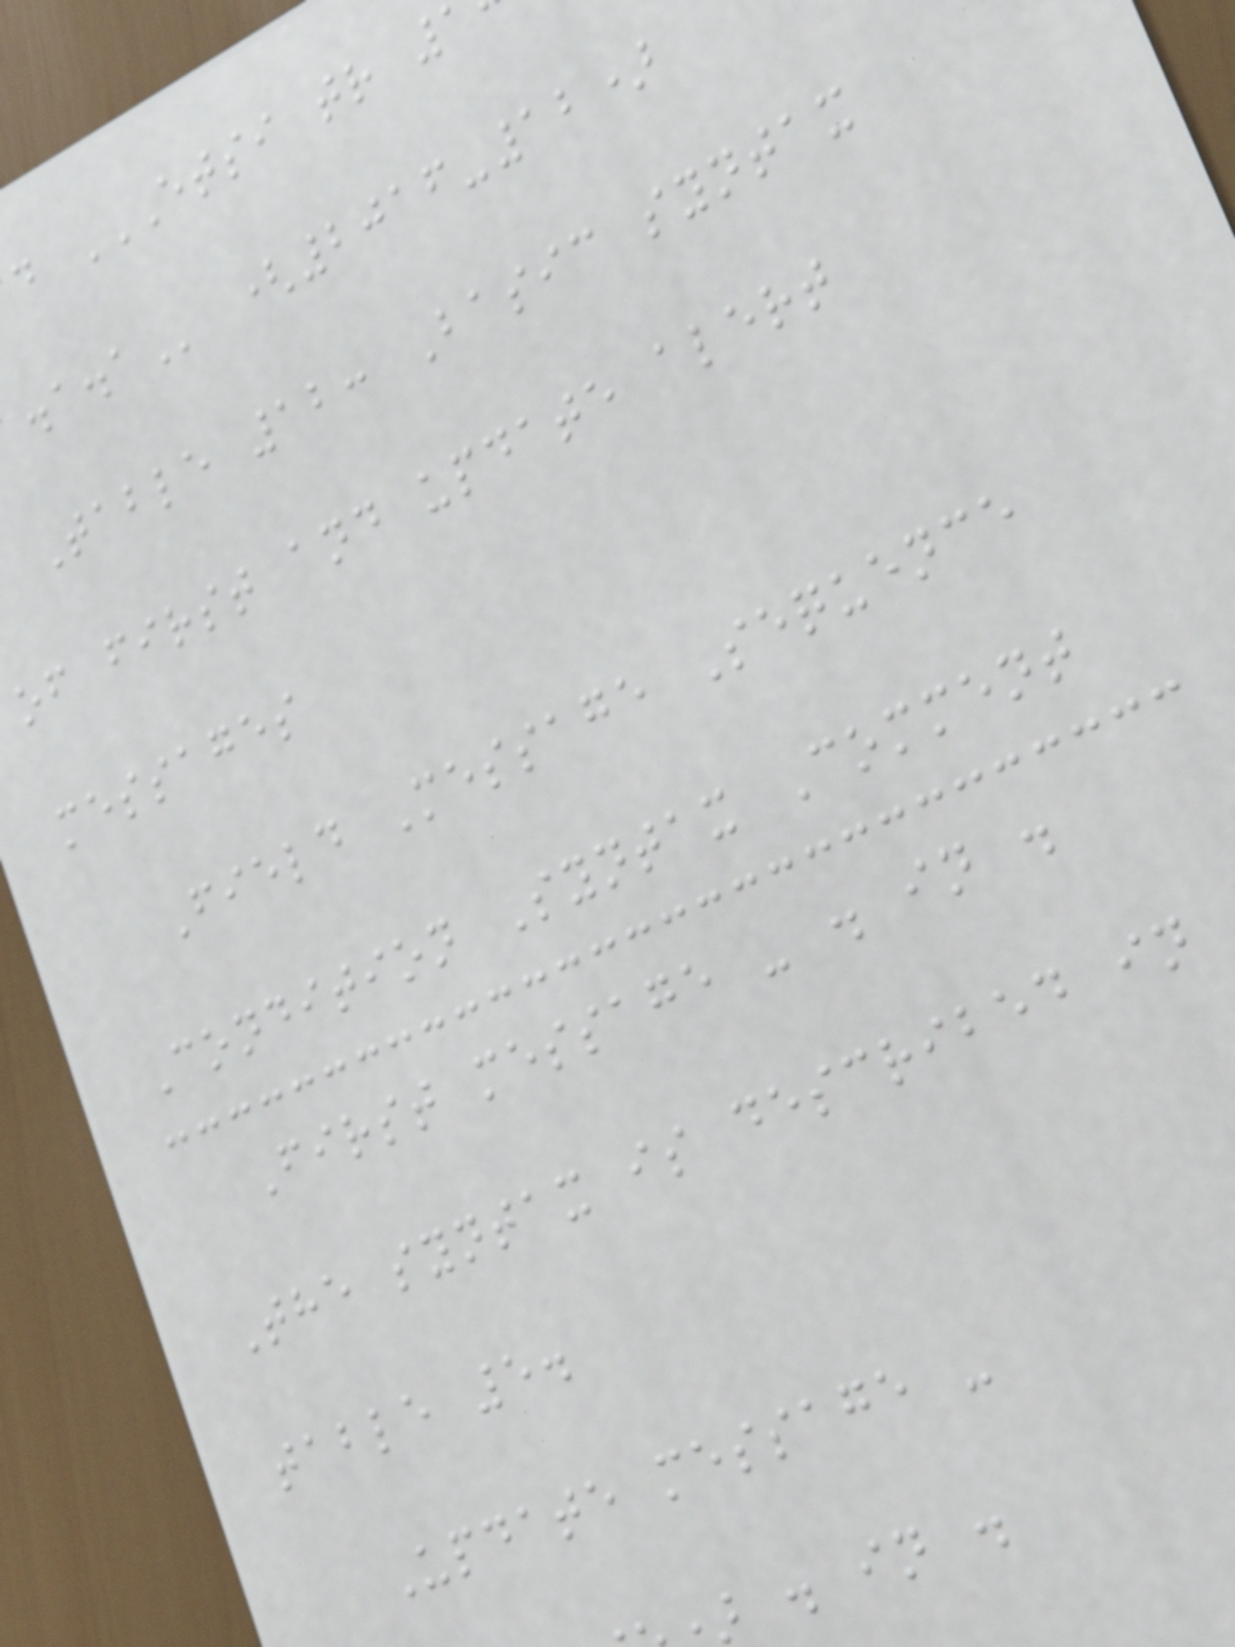(2016-12)
Table 12: Basic syntax
of first and update alert
messages
Field Message Sequence
Condition Syntax Comment
First message - . in .
The syntax is described in
table 5.
Update message -
. in .
